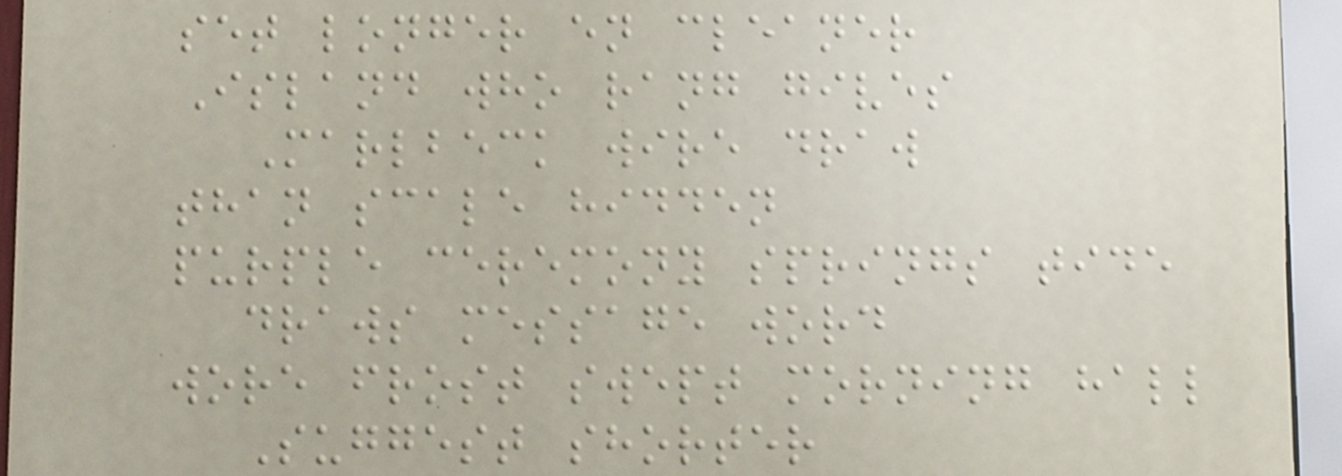set longer en cleaner
Island who rang gives
Marlbeck wire draw
than scale hidden
purple ceremony springs tide
draws message word
wore frost swept morning hall
Suggest shorter
